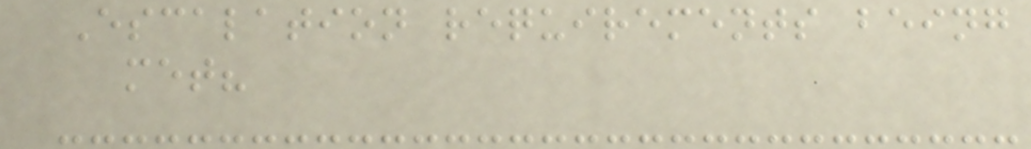Escalation requirements being
met?
